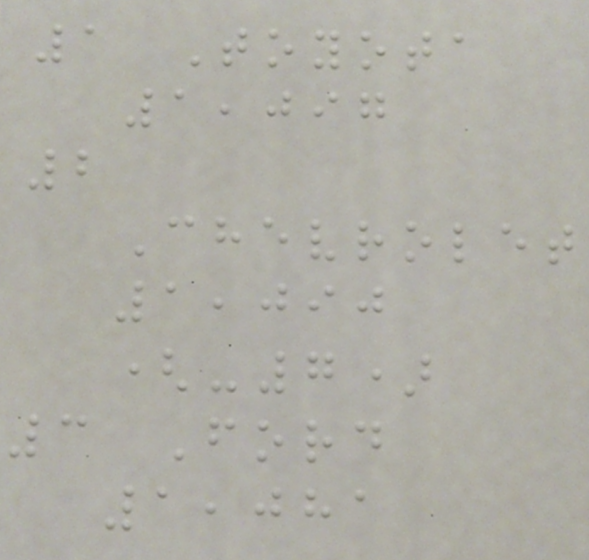1 Toyota
1,097
2
Chevrolet
1,090
(-7)
3 Ford
1,081
